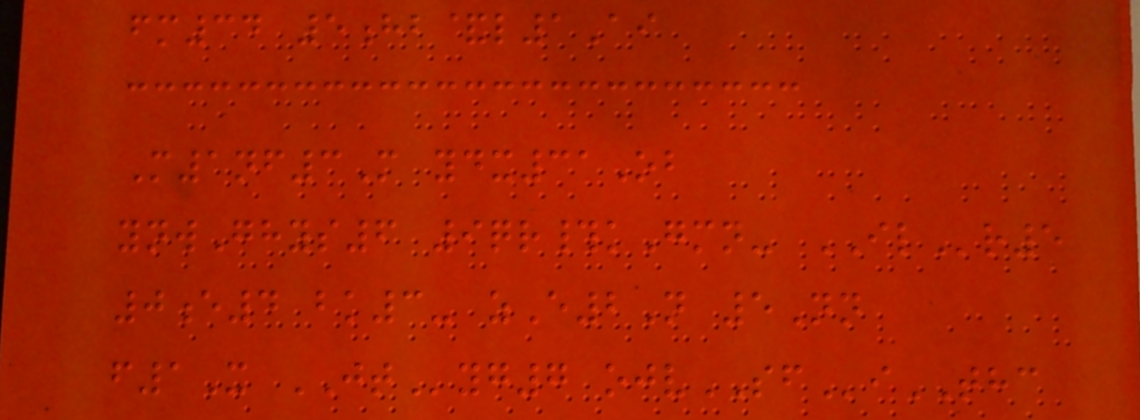fm34 5hb&l1Ai
M1nf3M ydx31Ob
ynwGhys6 9qr#kGmn- ILr5
0e4 bk3- zE2N 5Nn
f1X JTyg7 ojvSFiTHC
